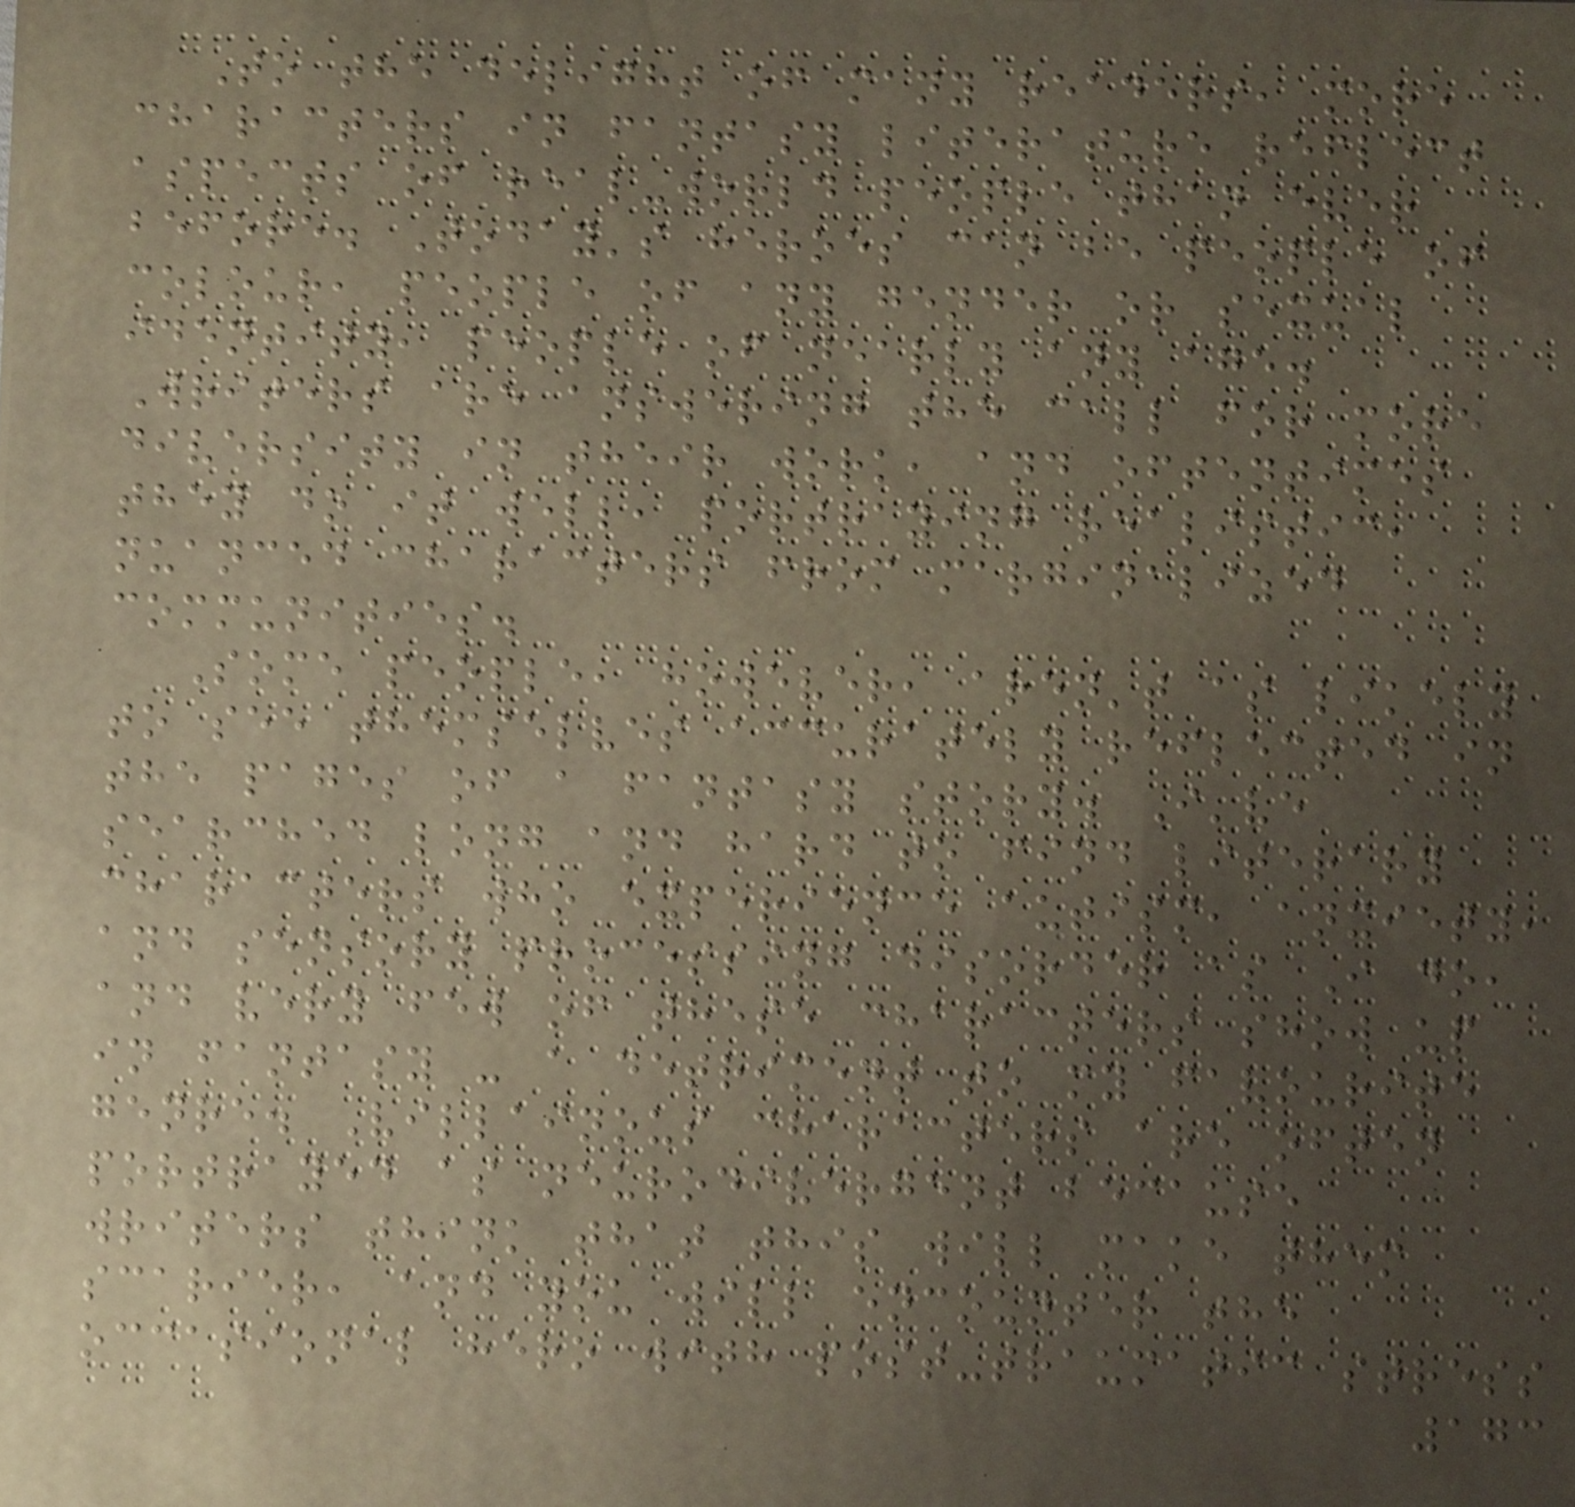To the delight of many readers, more
characters in fantasy literature reflect
aspects of real-world people than ever
before. Today's heroes can be people of
colour, people of any gender or sexual
identity, people of nearly any age.
Writers are answering the call for more
diversity in their work, and oftentimes
they do it well, portraying realistic,
nuanced characters from marginalized
communities.
Some people, however, aren't as likely
to see themselves accurately reflected in
the pages of a fantasy story. I've
searched long and hard to find literary
characters who experience autism, anxiety,
and sensory processing disorder as I do,
and very few of these characters show up
in fantasy - a detriment to my favourite
genre. Villainous characters are often
portrayed as neurodivergent because
writers think that this will make them
scarier, and you will encounter the
occasional hero with post-traumatic stress
173
